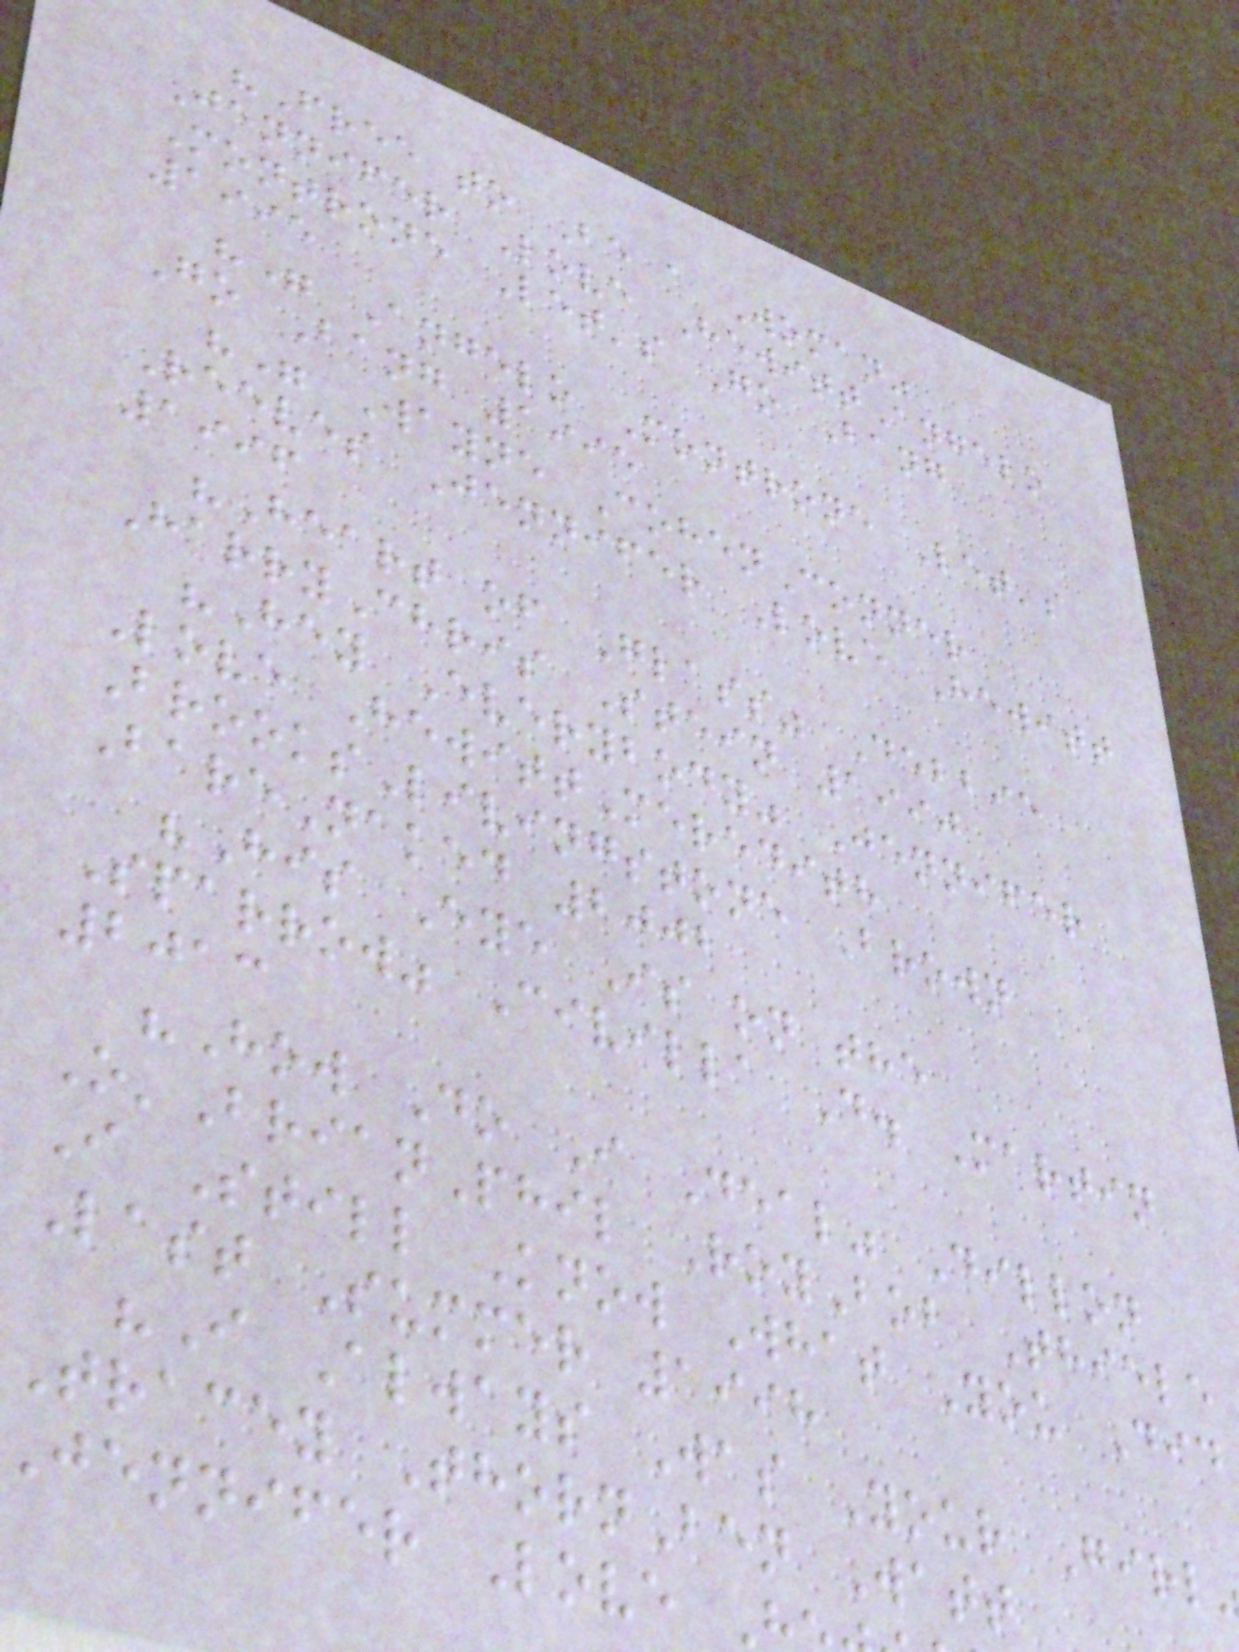"Free to Be a Woman"
Jennifer Love HewittAngelo
Montrone Let's Go Bang
1995
"" Angelo Montrone Let's
Go Bang 1995
"" Wayne CohenConner
Reeves Jennifer Love Hewitt
1996
"Heart of Glass" Debbie
HarryChris Stein 1990
"Hey Everybody" Jennifer
Love HewittMeredith
BrooksLivingstone Brown
BareNaked 2002
"His Eye Is on the
Sparrow" Civilla D. Martin
2013
"How Do I Deal" Dillon
O'BrianPhil RoyBob Thiele
I Still Know What You Did
Last Summer 1998
"I Always Was Your Girl
Tracey ThornBen Watt
jennifer Love
